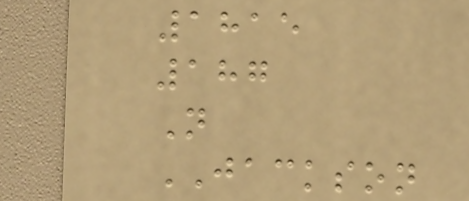1815
187
N
JACKSON
